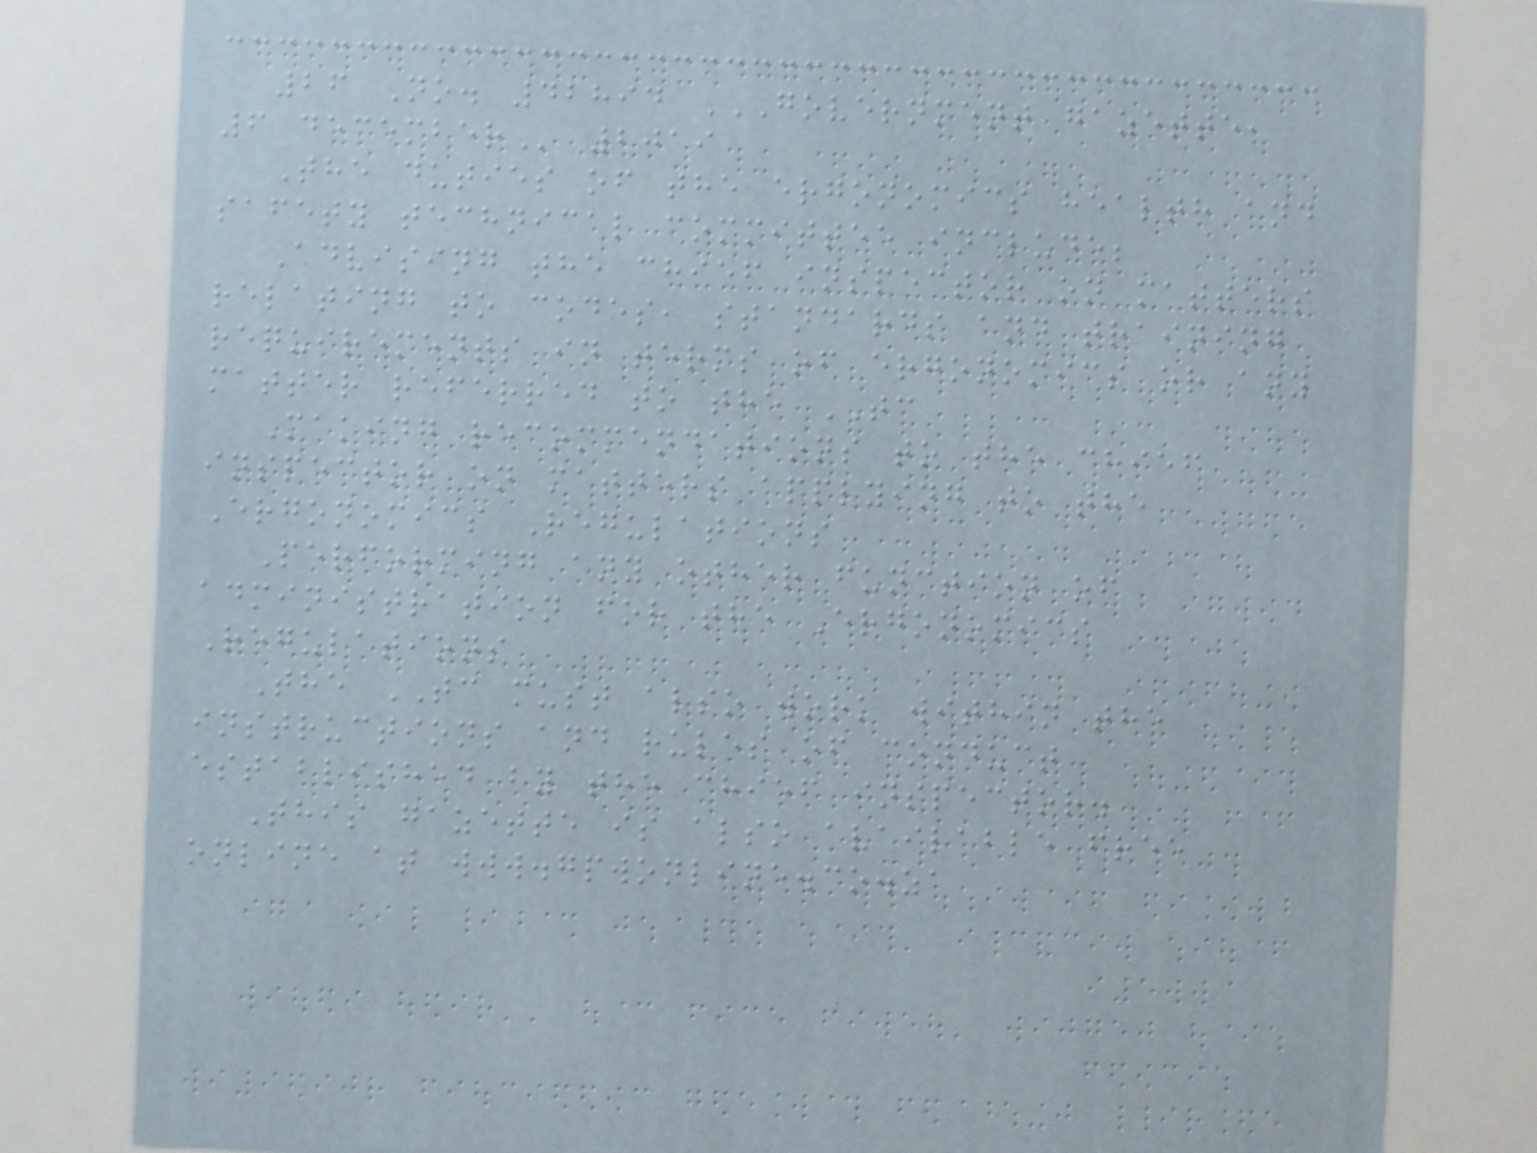26 No. 42894 GOVERNMENT GAZETTE,
6 DECEMBER 2019
The duties of the ergonomics health and
safety technical committee include;
Advising the chief inspector on matters
relating to codes, standards and training
requirements in terms of ergonomics or any
matter referred to the TC
Making recommendations to the chief
inspector on matters applying to the
Ergonomics Regulations
Performing any other function of
administration for the Ergonomics
Regulations
The TC must also work within the
instructions and rules of conduct
established by the chief inspector.
This gazette is also available free
online at www.gpwonline.co.za
